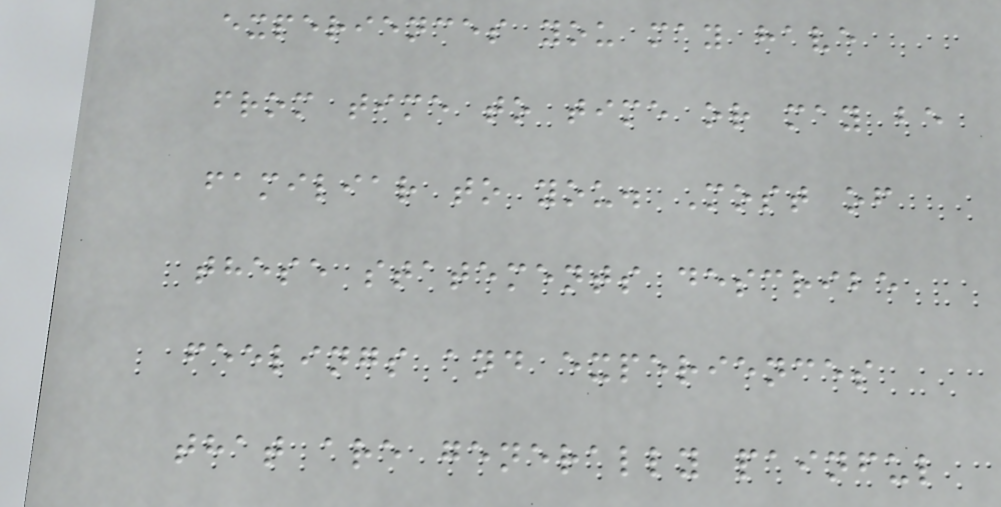experiences you may have
from time to time or may be
familiar to you. Most of
these statements describe
feelings and experiences
that are generally painful
